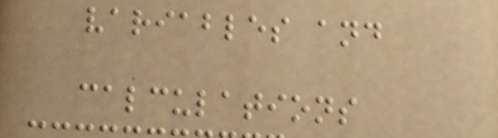variables and
calculations
